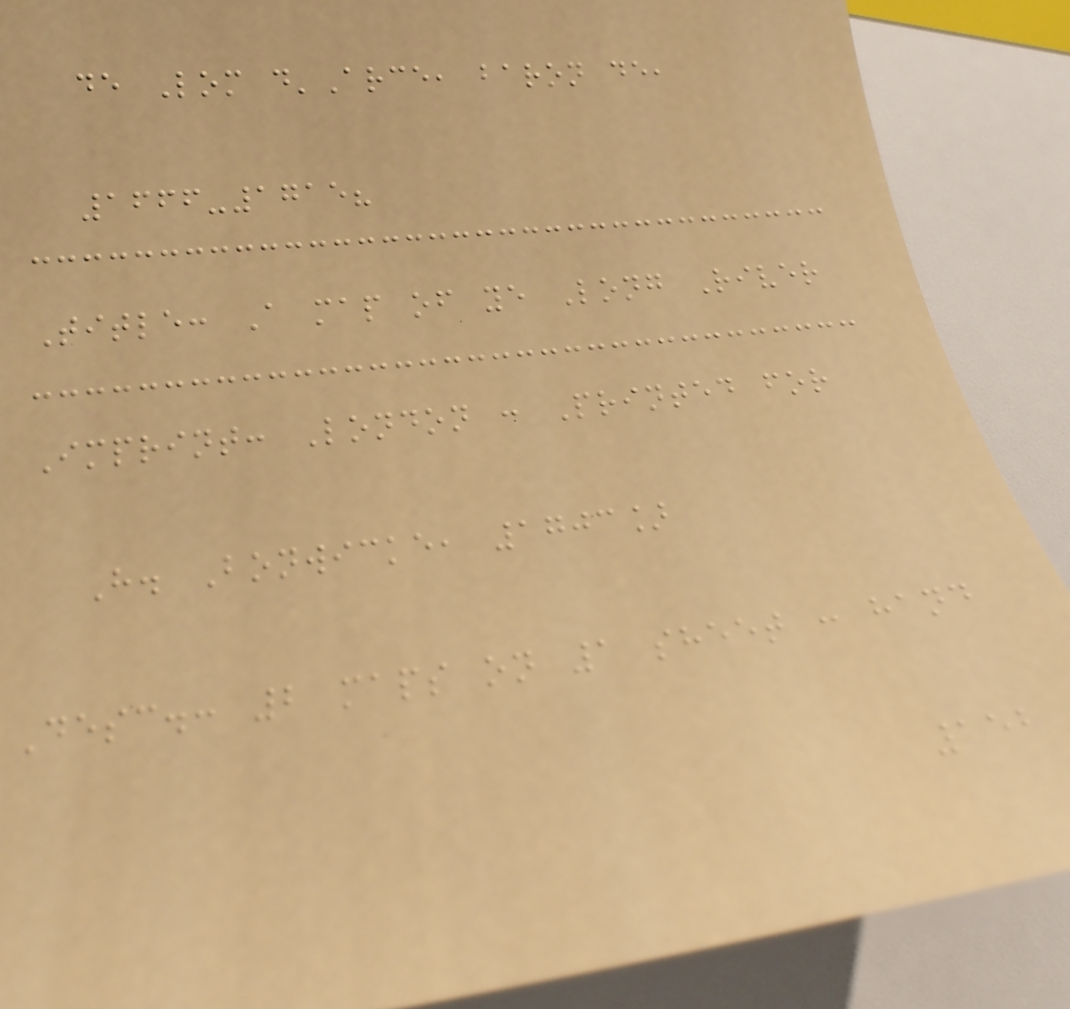de Lom d'Arce, baron de,
1666-1715?
Title: A map of ye Long River
Imprint: London : Printed for
H. Bonwicke, 1703]
Desc.: 2 maps on 1 sheet : hand
152
